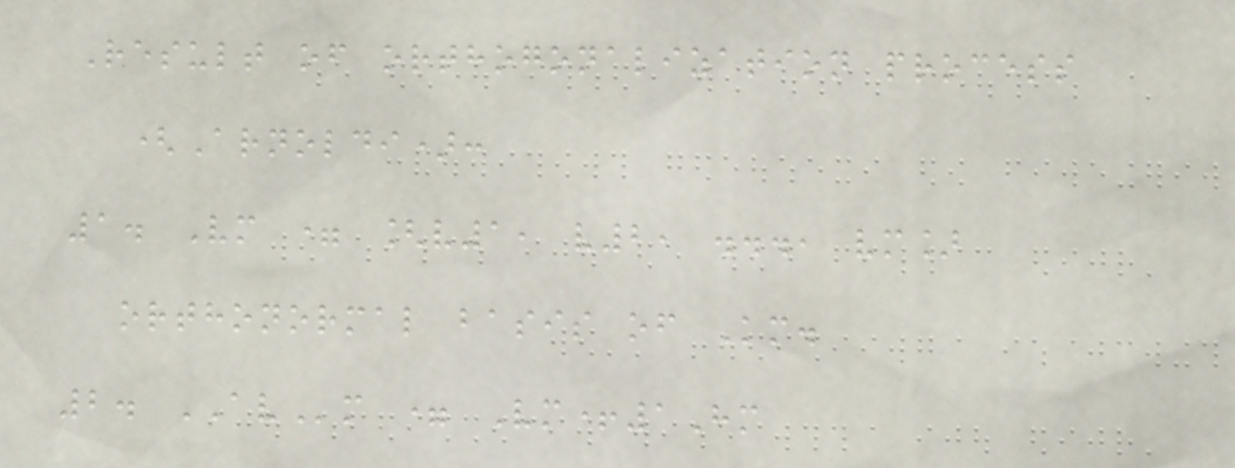Result of orthogonalization process
(Arnoldi):
1. Vm = [v1, v2, ..., vm]
orthonormal basis of Km.
2. AVm = Vm+1Hm
